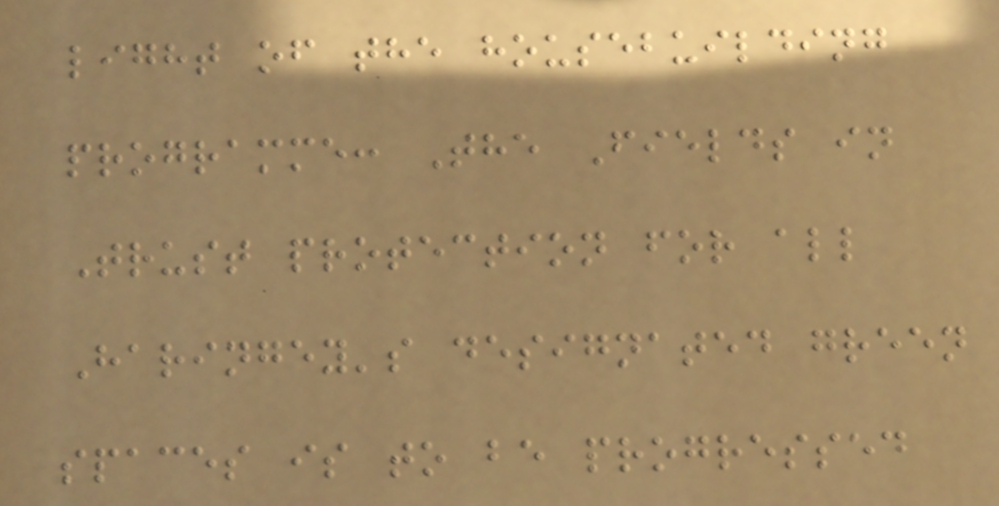light of the housebuilding
programme: The Fields in
Trust protection for all
Haringey's designated green
spaces is to be progressed
